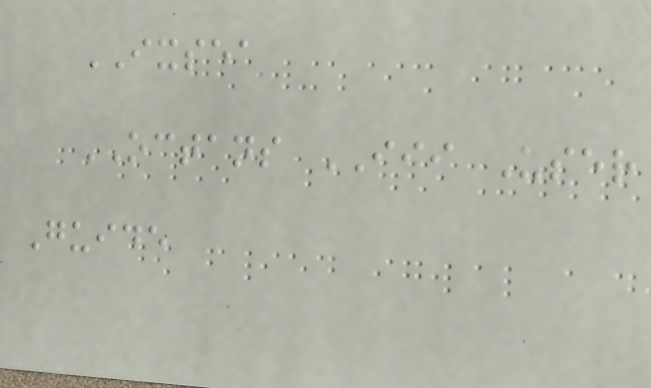IXSEA
OCTANS III User
Guide
